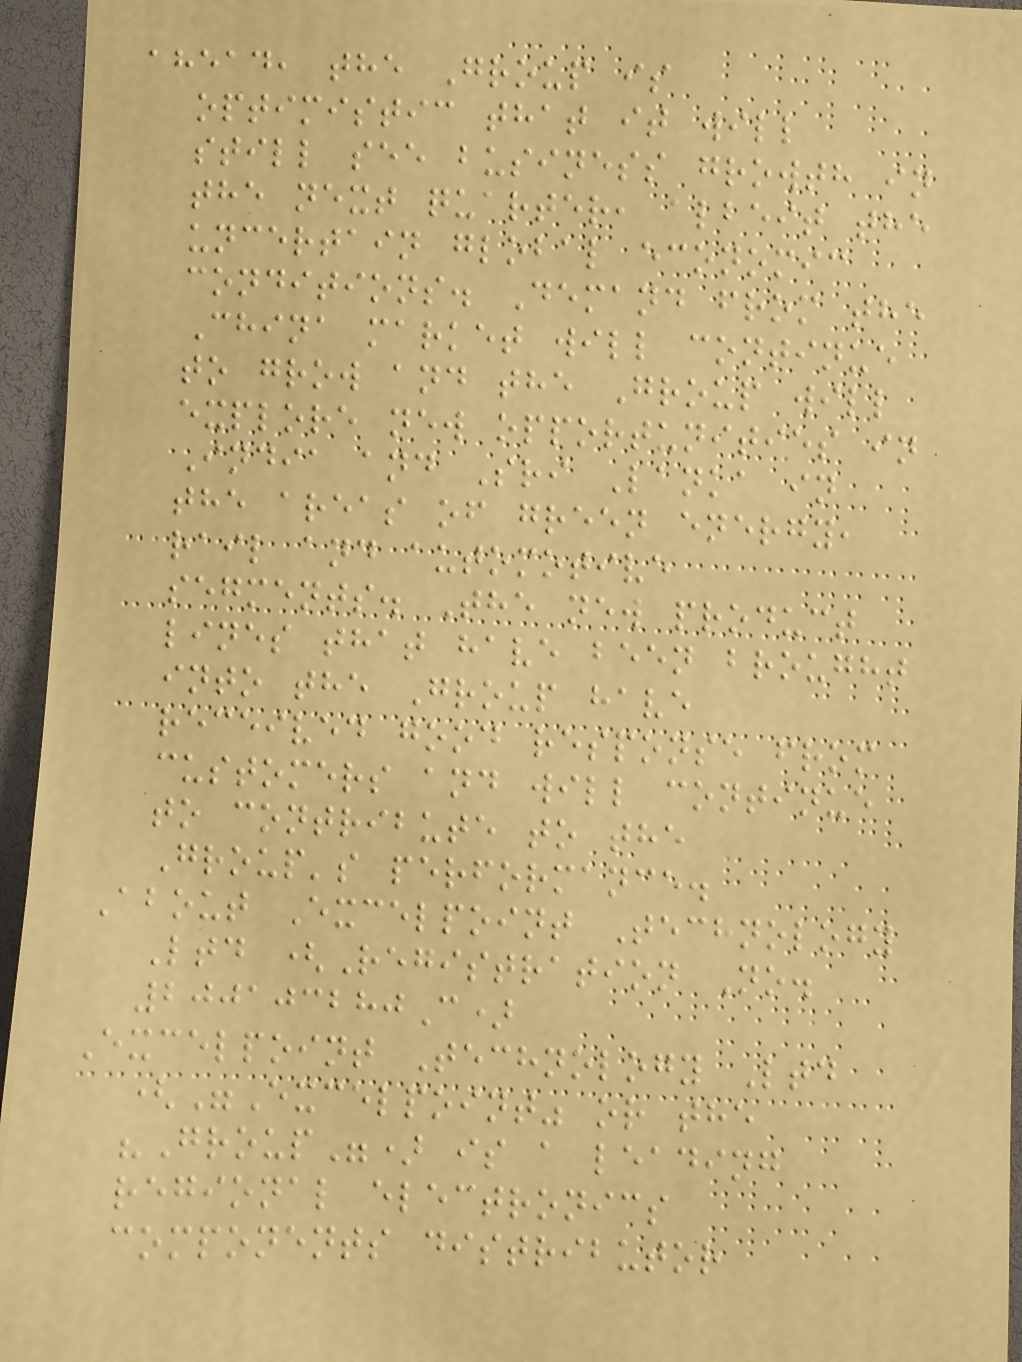ahead, the Group is
optimistic that it will
still see business growth in
the next quarter, albeit the
uncertain global economic
conditions. Demand from the
China market will continue
to grow and the Group will
explore new opportunities in
India and Sri Lanka in
the areas of green energy,
rail and automotive
segments. The new product
lines that have been brought
into the Group have
received good response from
customers and will continue
to contribute to the
Group's performance.
About Excelpoint Technology
Ltd (Registration No.
200103280C)
Excelpoint Technology Ltd
("Excelpoint" or the
"Group") is a leading
regional electronics
components distributor
